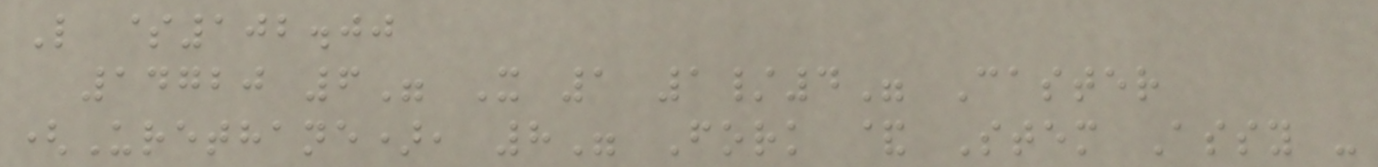L $102.00
14720 6" X 1 1/4" Caster
(Urethane), 8" Fork & Stem Assy -
